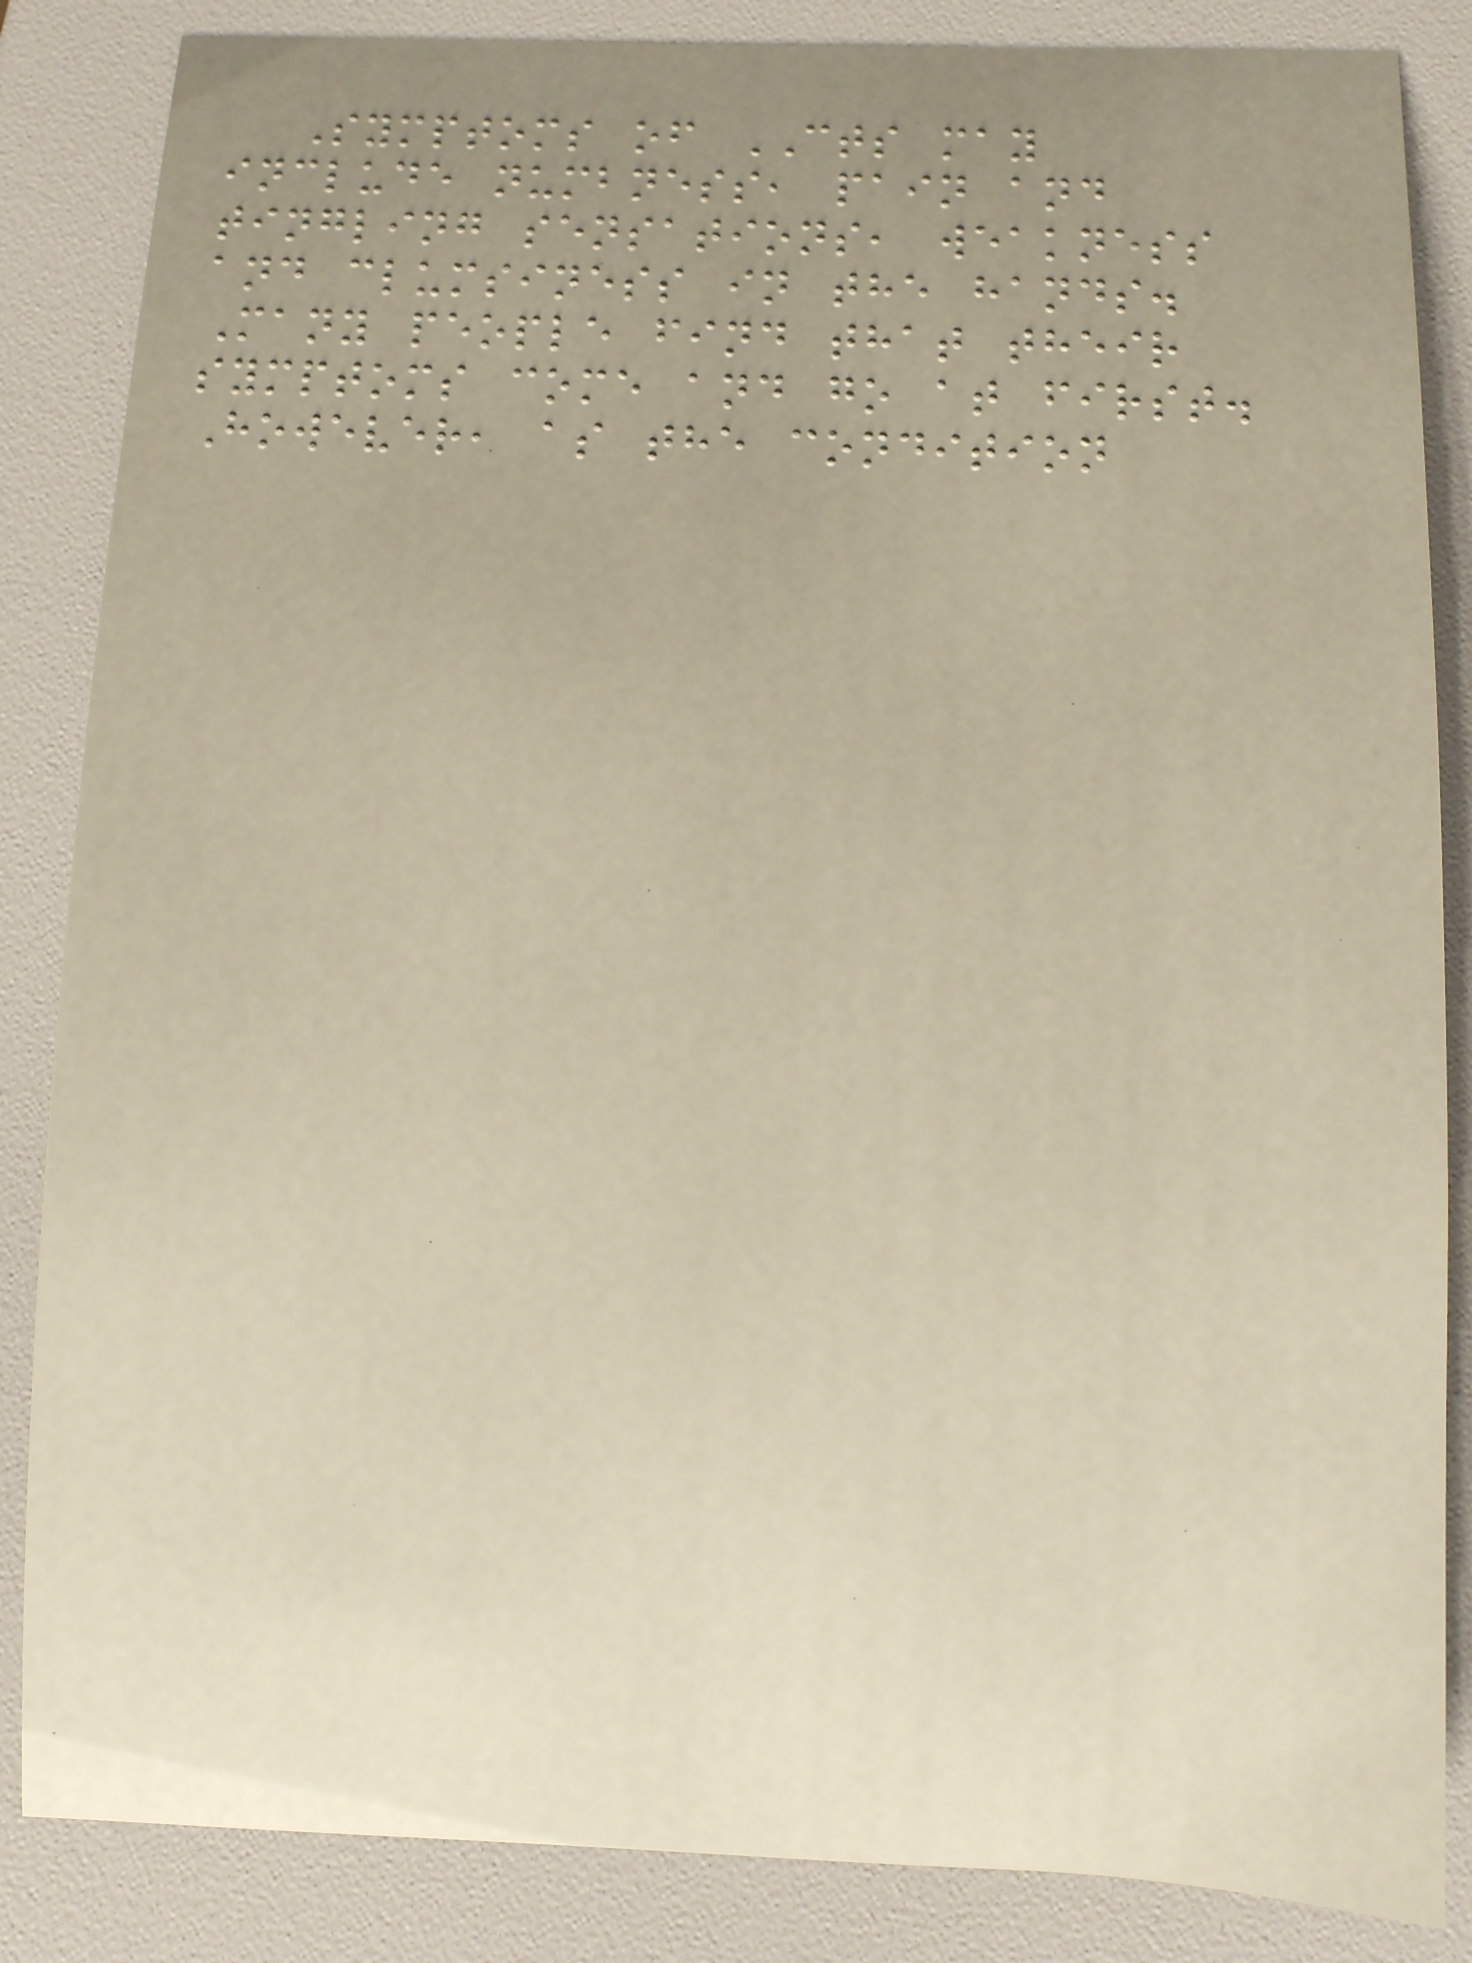Symptoms of CTS may
include numbness, pain and
tingling sensations, weakness
and clumsiness in the hands.
Many people find that their
symptoms come and go at first.
However, as the condition
